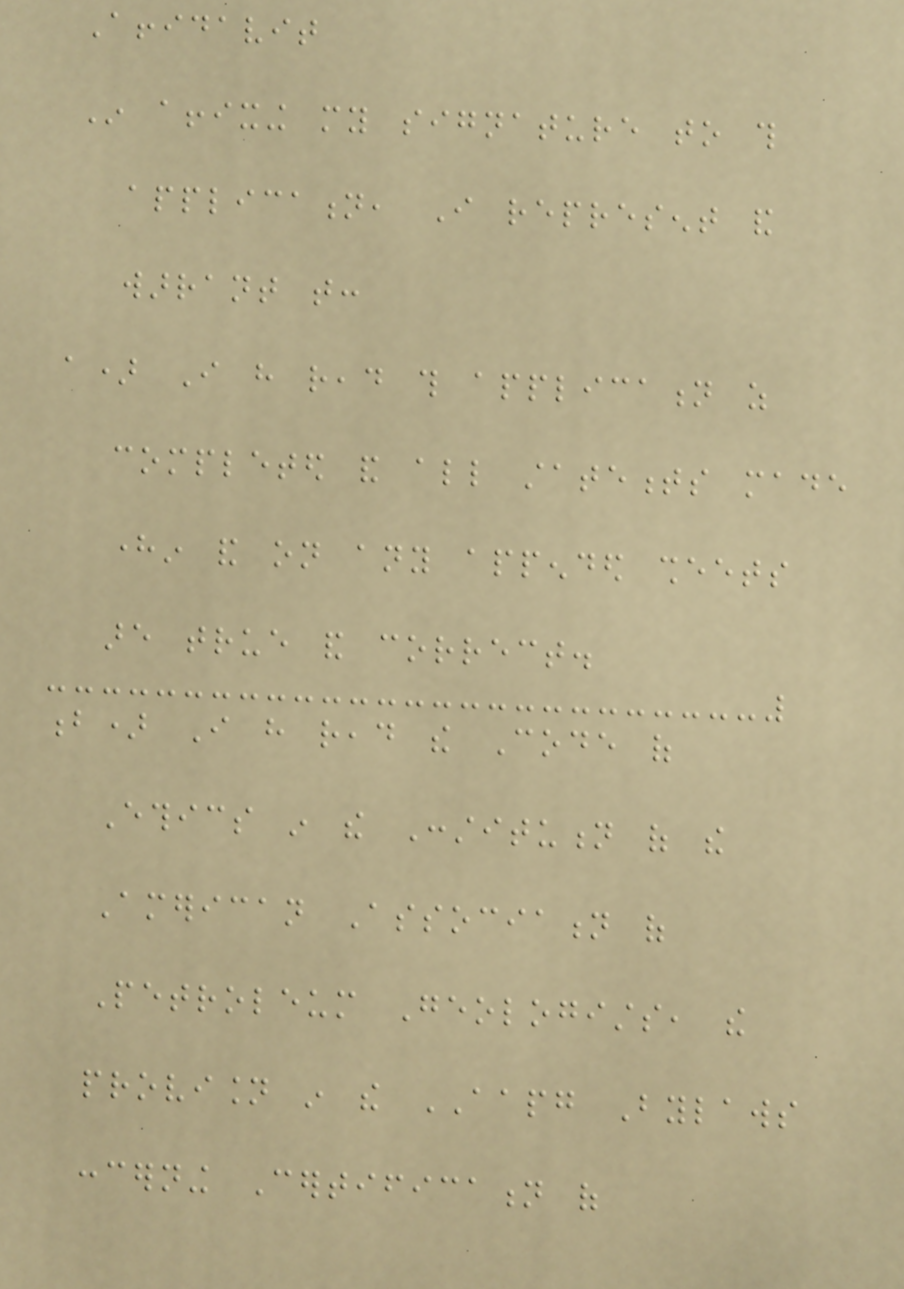Affidavit
In affixing my signature to this
application, I represent and
warrant that:
a) I have read this application as
completed and all statements made
herein and on any appended sheets
are true and correct.
b) I have read the Code of
Ethics in the Constitution of the
American Association of
Petroleum Geologists, the
provision in the AAPG Bylaws
concerning Certification of
